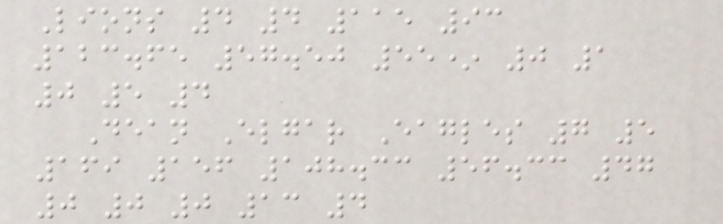Lions 4 4 115 93
123.65 57.50 55* 0 1
0 5 4
Dean Elgar Eagles 7 5
169 156 108.33 56.33 47
0 0 0 13 4
